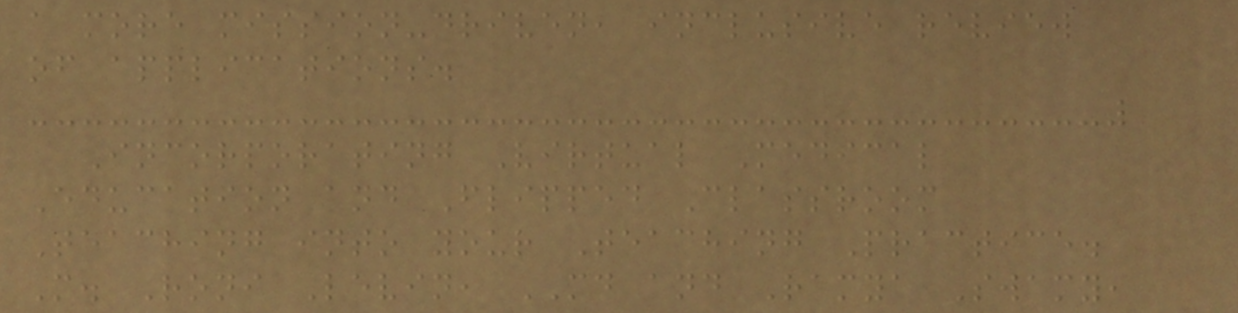a more mission-driven, inclusive review
of applications.
Incorporating Virtual Medical
Education and Flipped Classroom
Teaching into your Teaching Practice.
M. Roni Levin, MD and Ramya Swamy,
